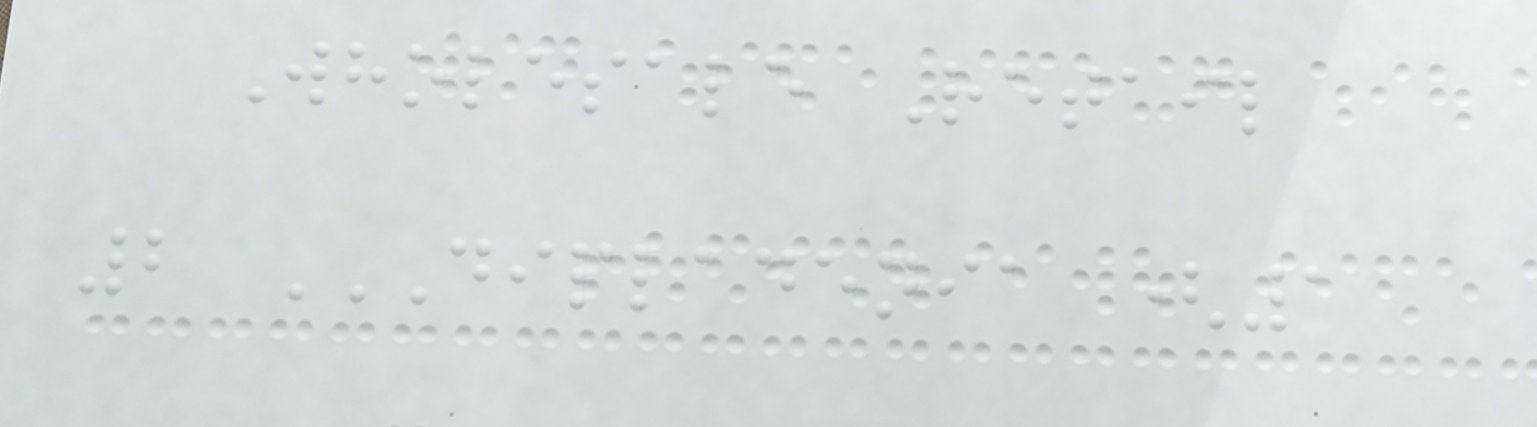Wholesale Retail
2 DIPLADENIA (1
